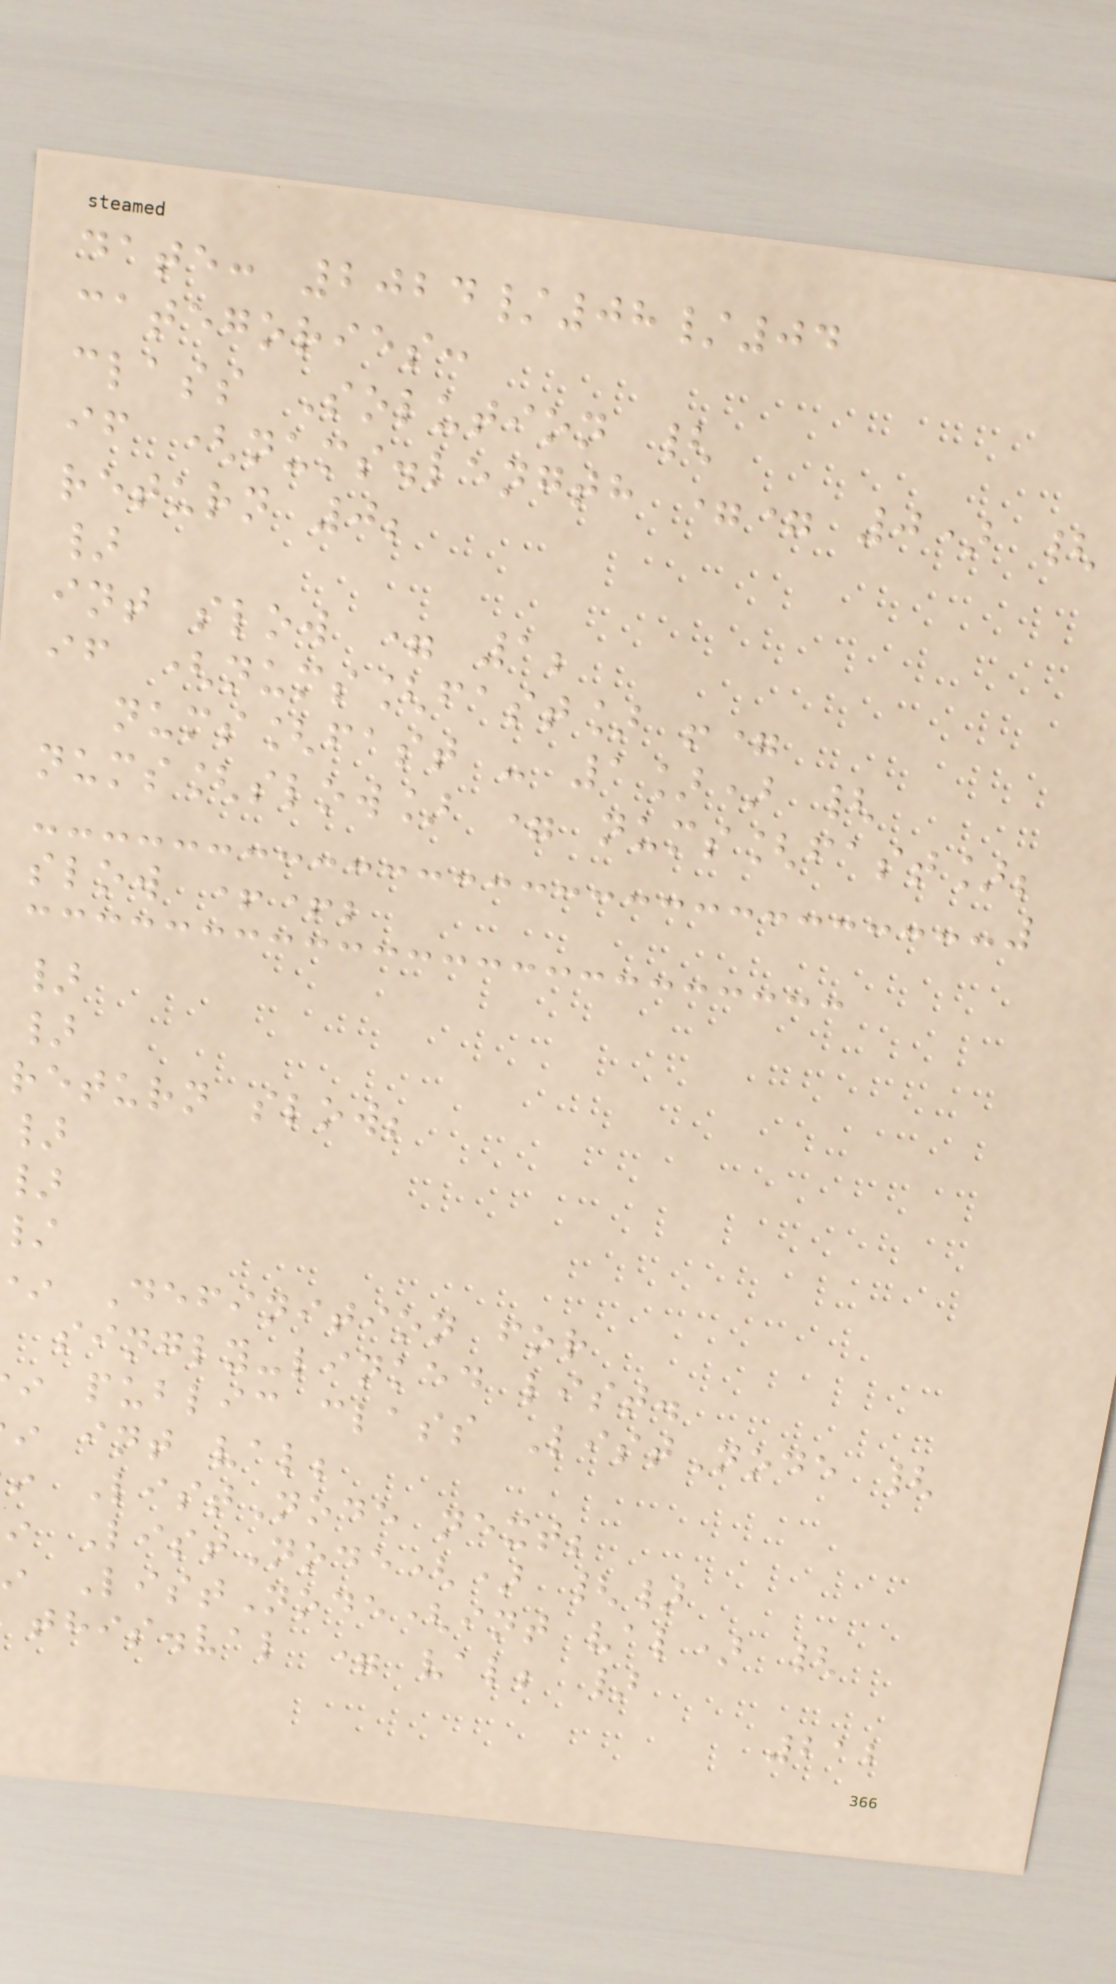date: 2024/08/04
categories:
class Solution {
if (nums.length == 0) {
return 0;
}
int slow = 1;
if (nums[fast] !=
nums[fast - 1]) {
nums[slow] = nums[fast];
slow ++;
}
}
return slow;
}
}
Definition for
singly-linked list.
public class ListNode {
int val;
ListNode next;
ListNode() {}
ListNode(int val) {
this.val = val; }
212
